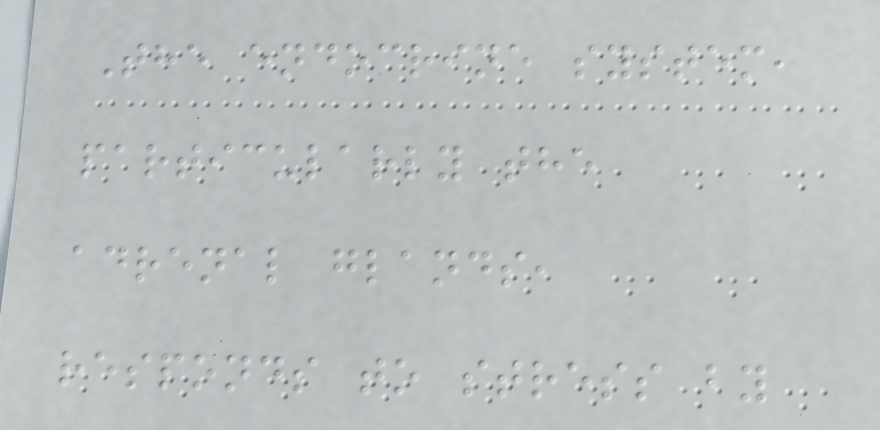The endocrine system,
particularly the
adrenal glands,
responds to stress by
